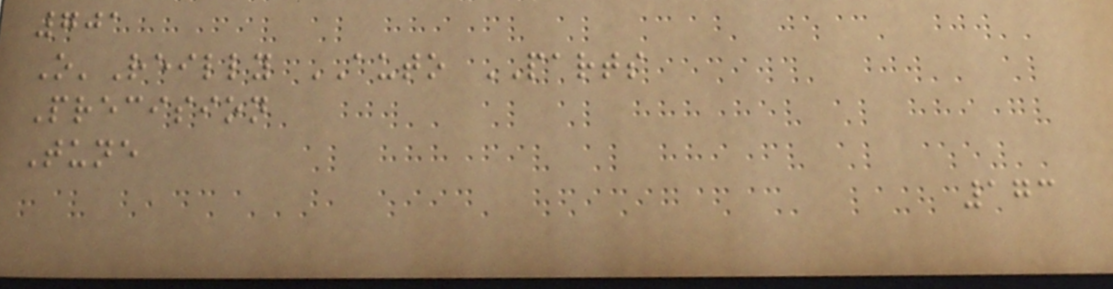701
O'Reilly AUTO PARTS
Precision
Tune
173
